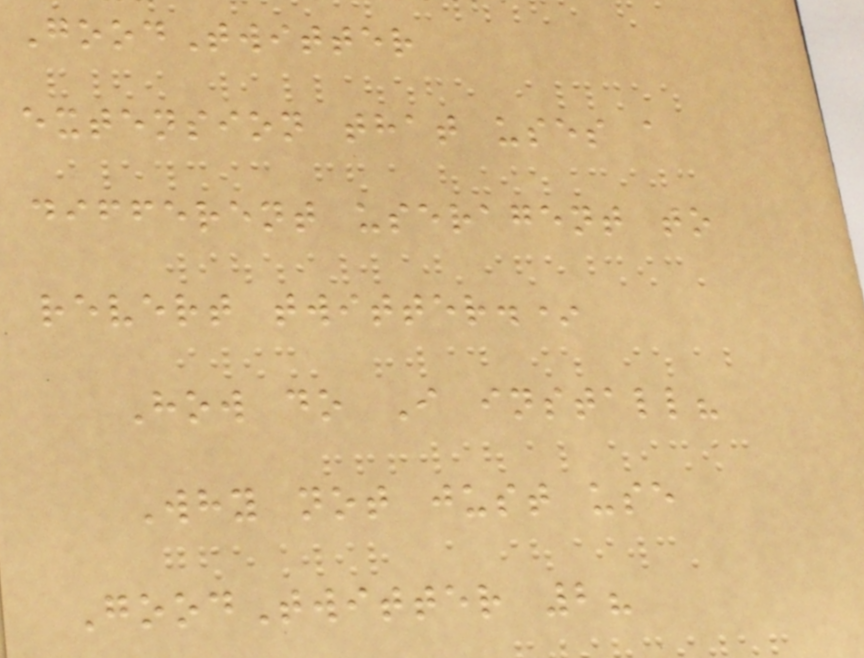GoodTwitter
extension that uses a
different useragent to
revert twitter.*
How do I install?
Why not just use
GoodTwitter 2?
